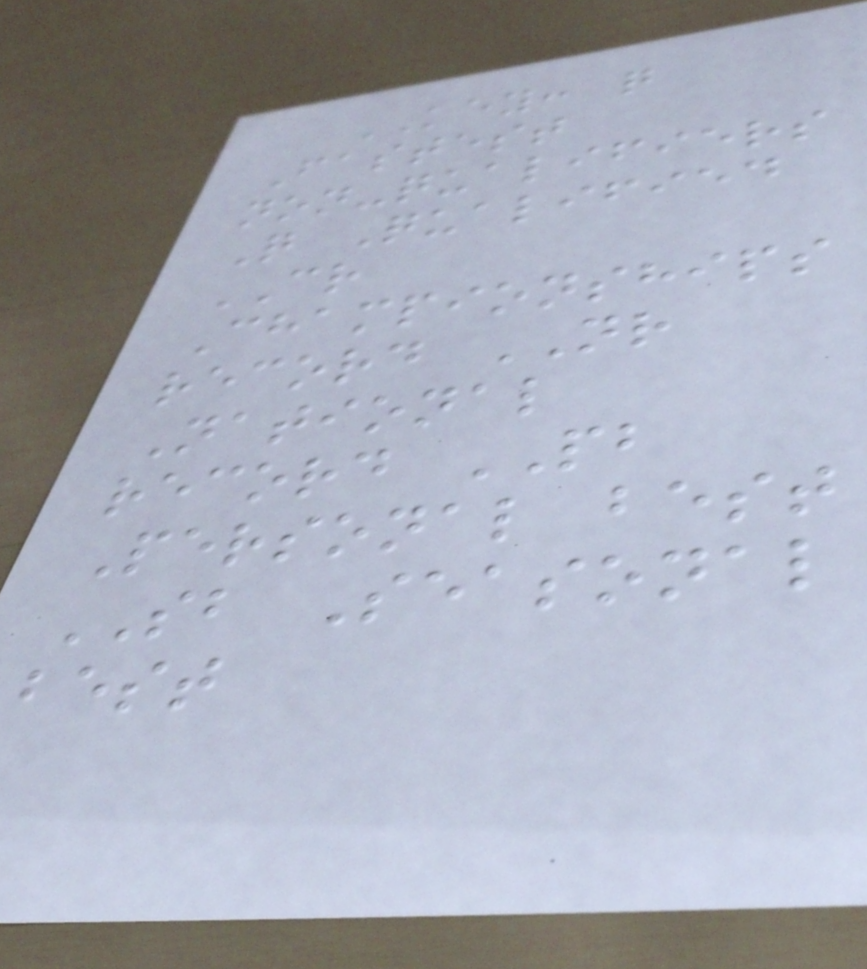KEY: q
Fastest
non-qualifiers
Q Qualified
CR
Championships
record NR
National
record PB
Personal best
SB Seasonal
best
